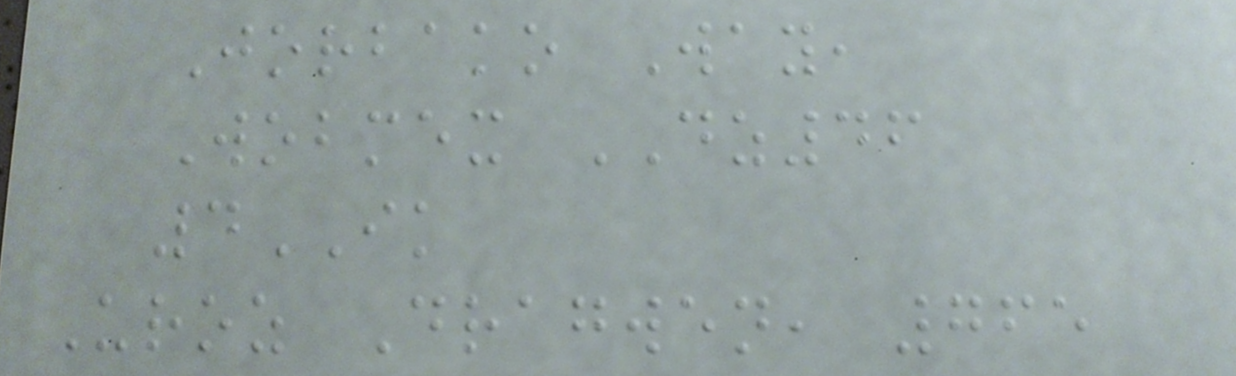Jorbako Way,
Wobmex DZ46
4IK
Uroz Dragwen, 765
